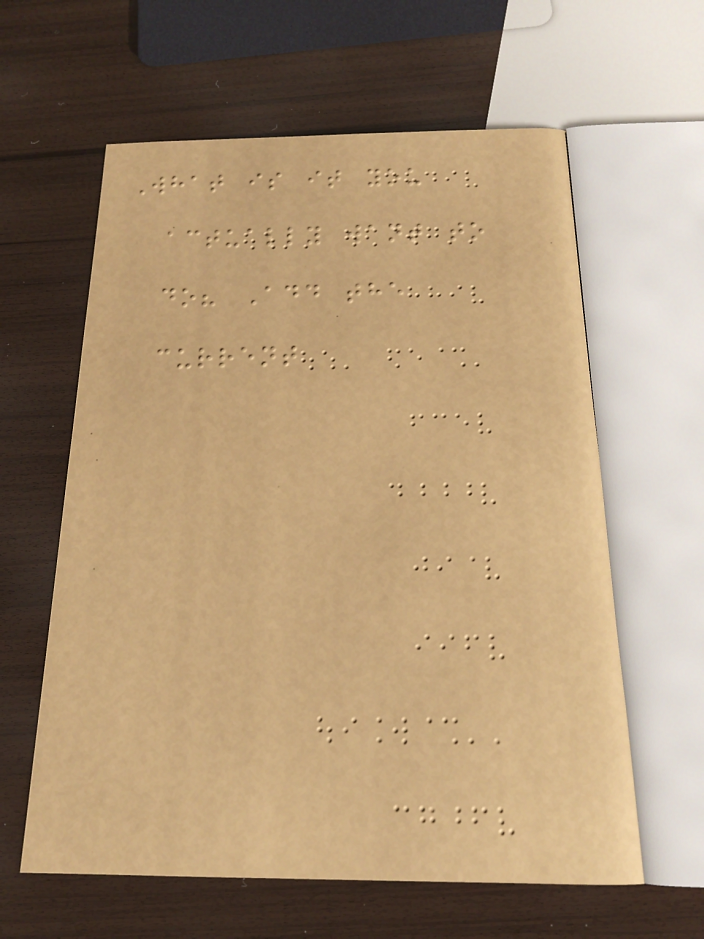What is it you
actually want to
do? Add the
current
